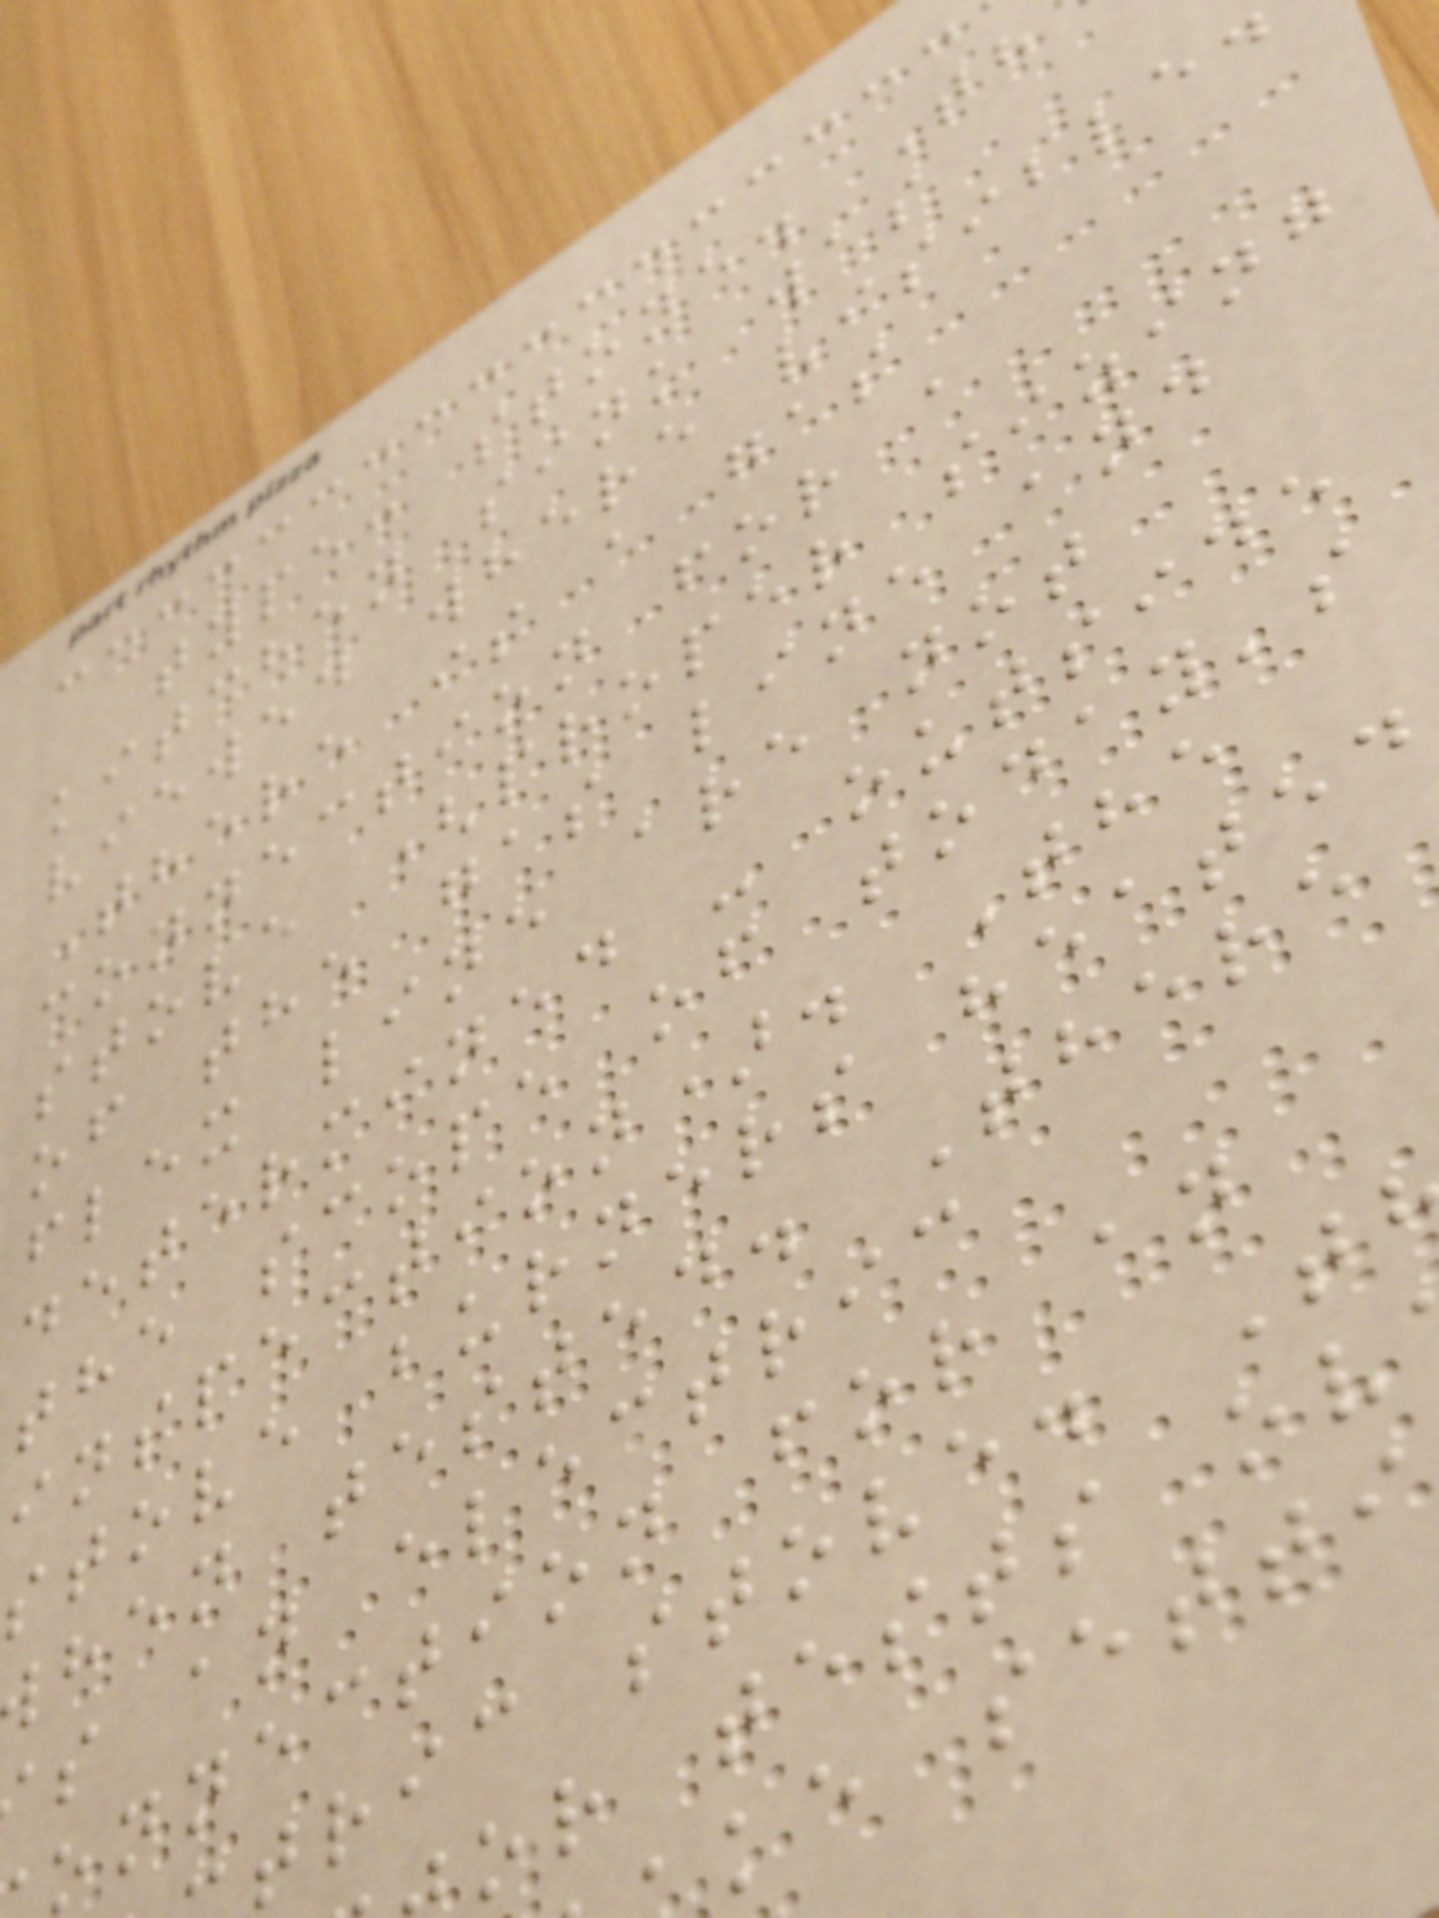type: stone. Th
kitchen sink was
viewed where visible
There is a gas
connection for a
stove (proper sizing
of the gas line and
flex line are not
determined - outside
the scope of today's
inspection). The
stove burners heated
hen tested. There
s an electric
onnection for an
tric stove. T
or tests ov
ke setti
